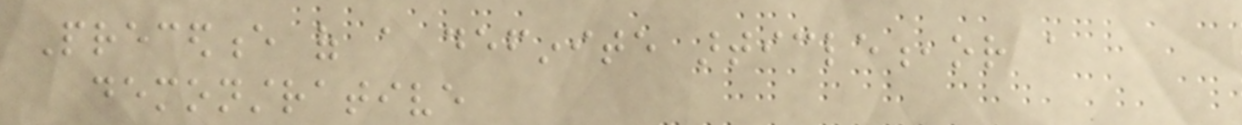Precedence of a definite article,or a
demonstrative
